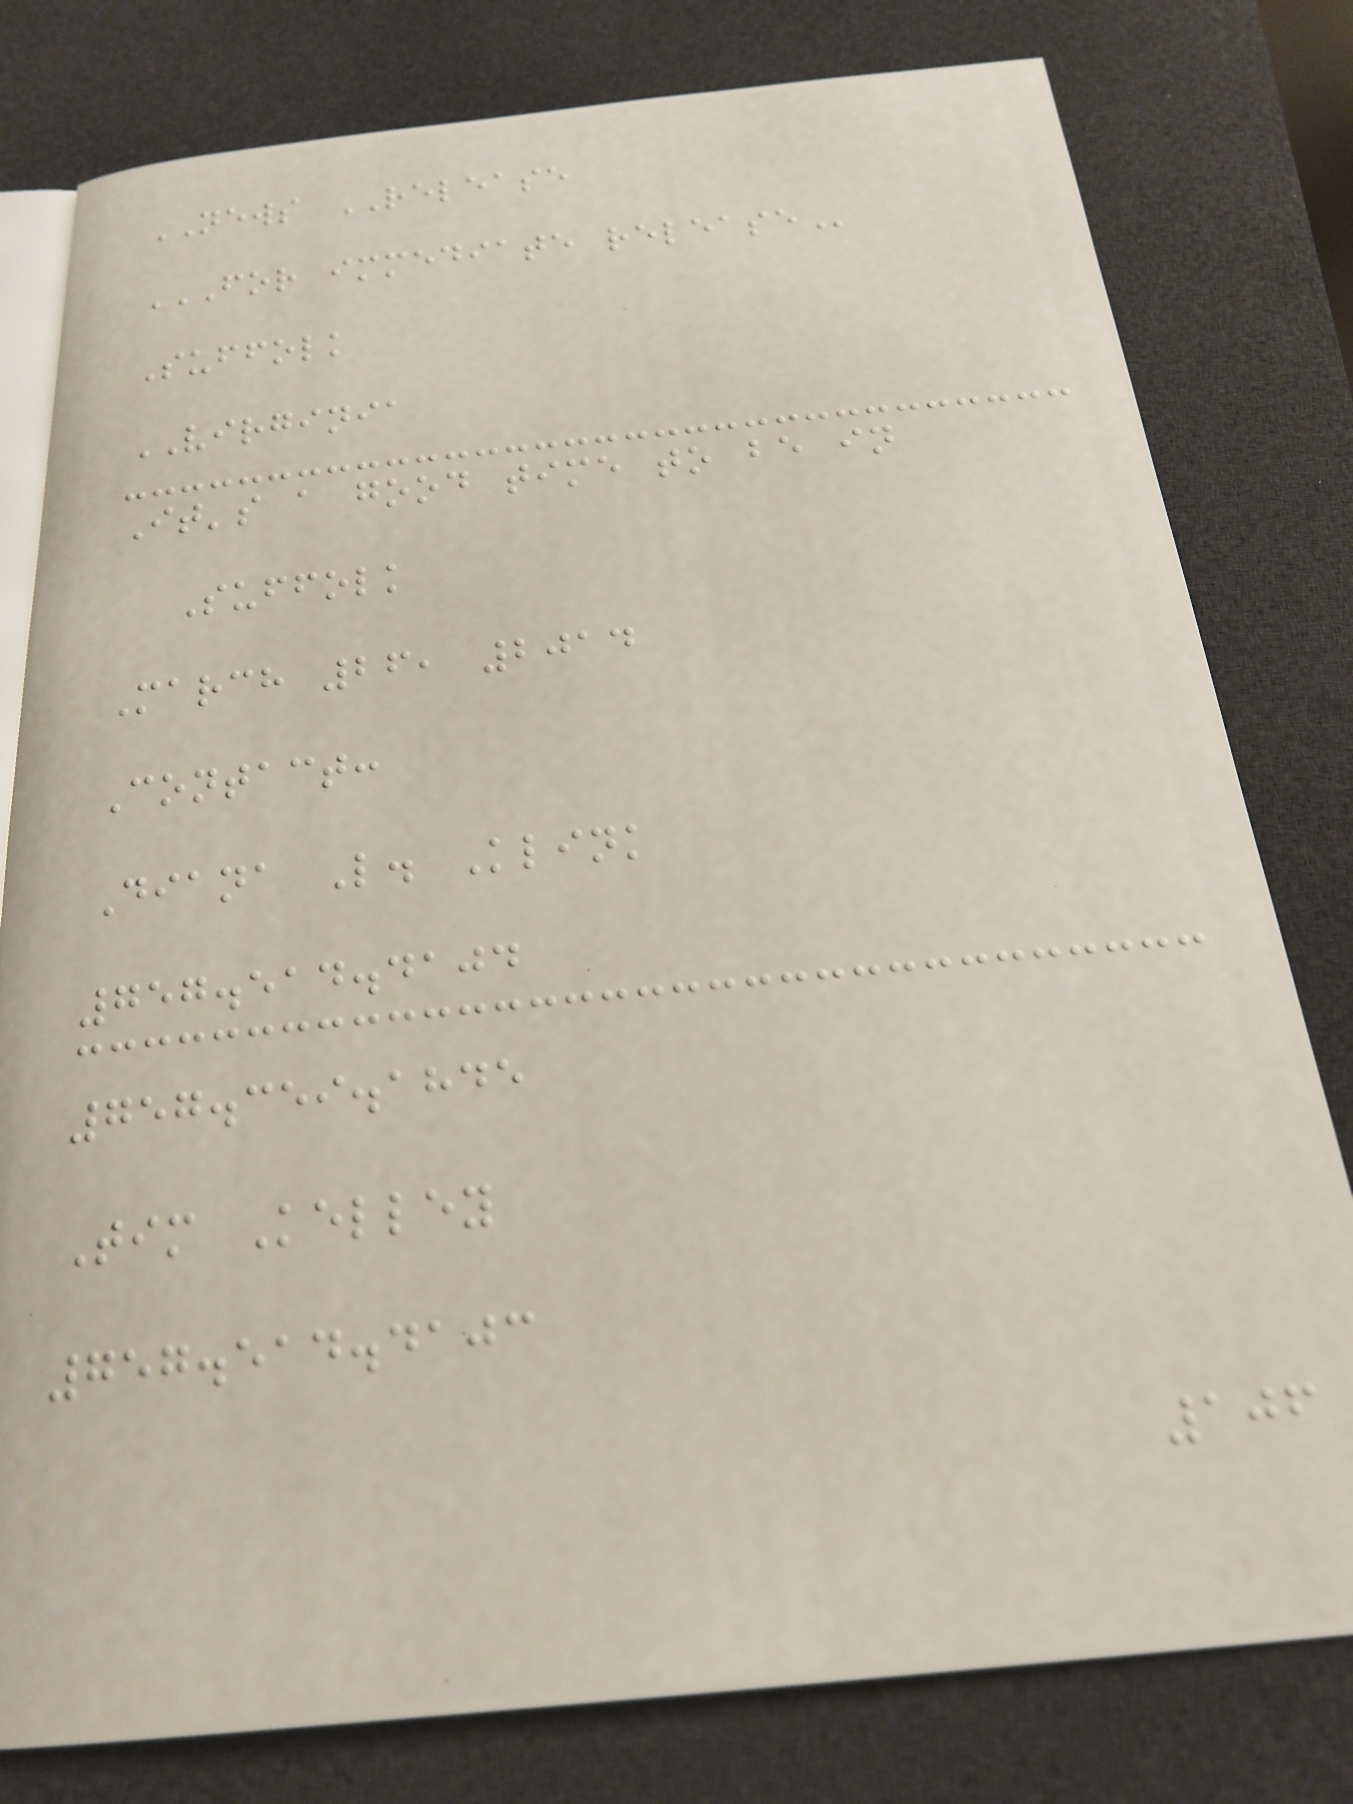NEWS RELEASE
FOR IMMEDIATE RELEASE
Suffolk
VIRGINIA
It's a good time to be in
Suffolk
March 26, 2014
Contact:
Diana L. Klink
757.514.4104
757.359.1845
Tim Kelley
757.514.4103
106
